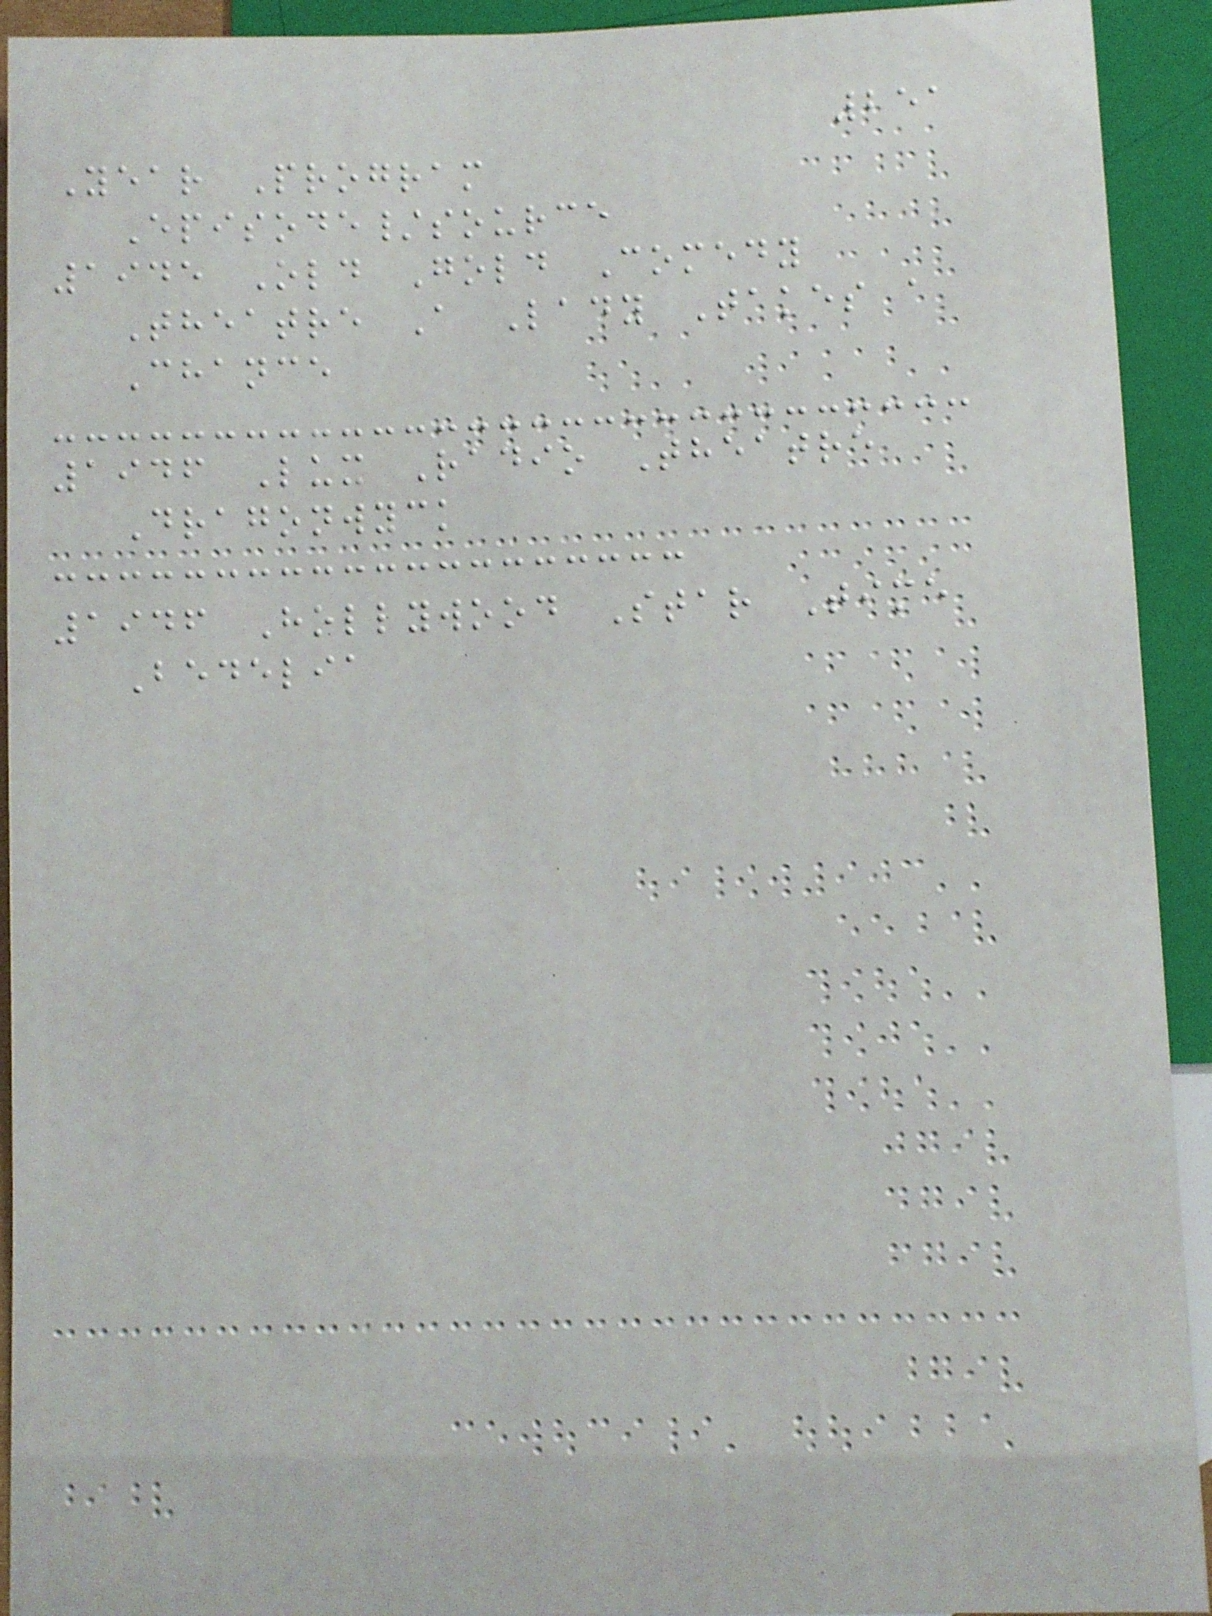251
Year Program
Episode/source
1945 Old Gold Comedy
Theatre A Lady Takes a
Chance
1946 Lux Radio Theatre
Dragonwyck
1946 Hollywood Star Time
Bedelia
